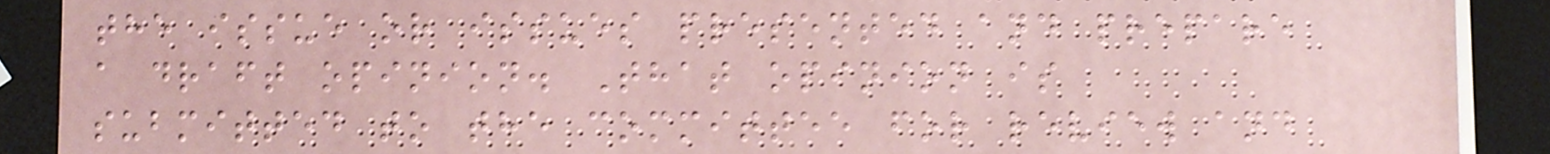the issue or issues presented and prepare
a draft opinion. That opinion is
submitted to the committee for review and
